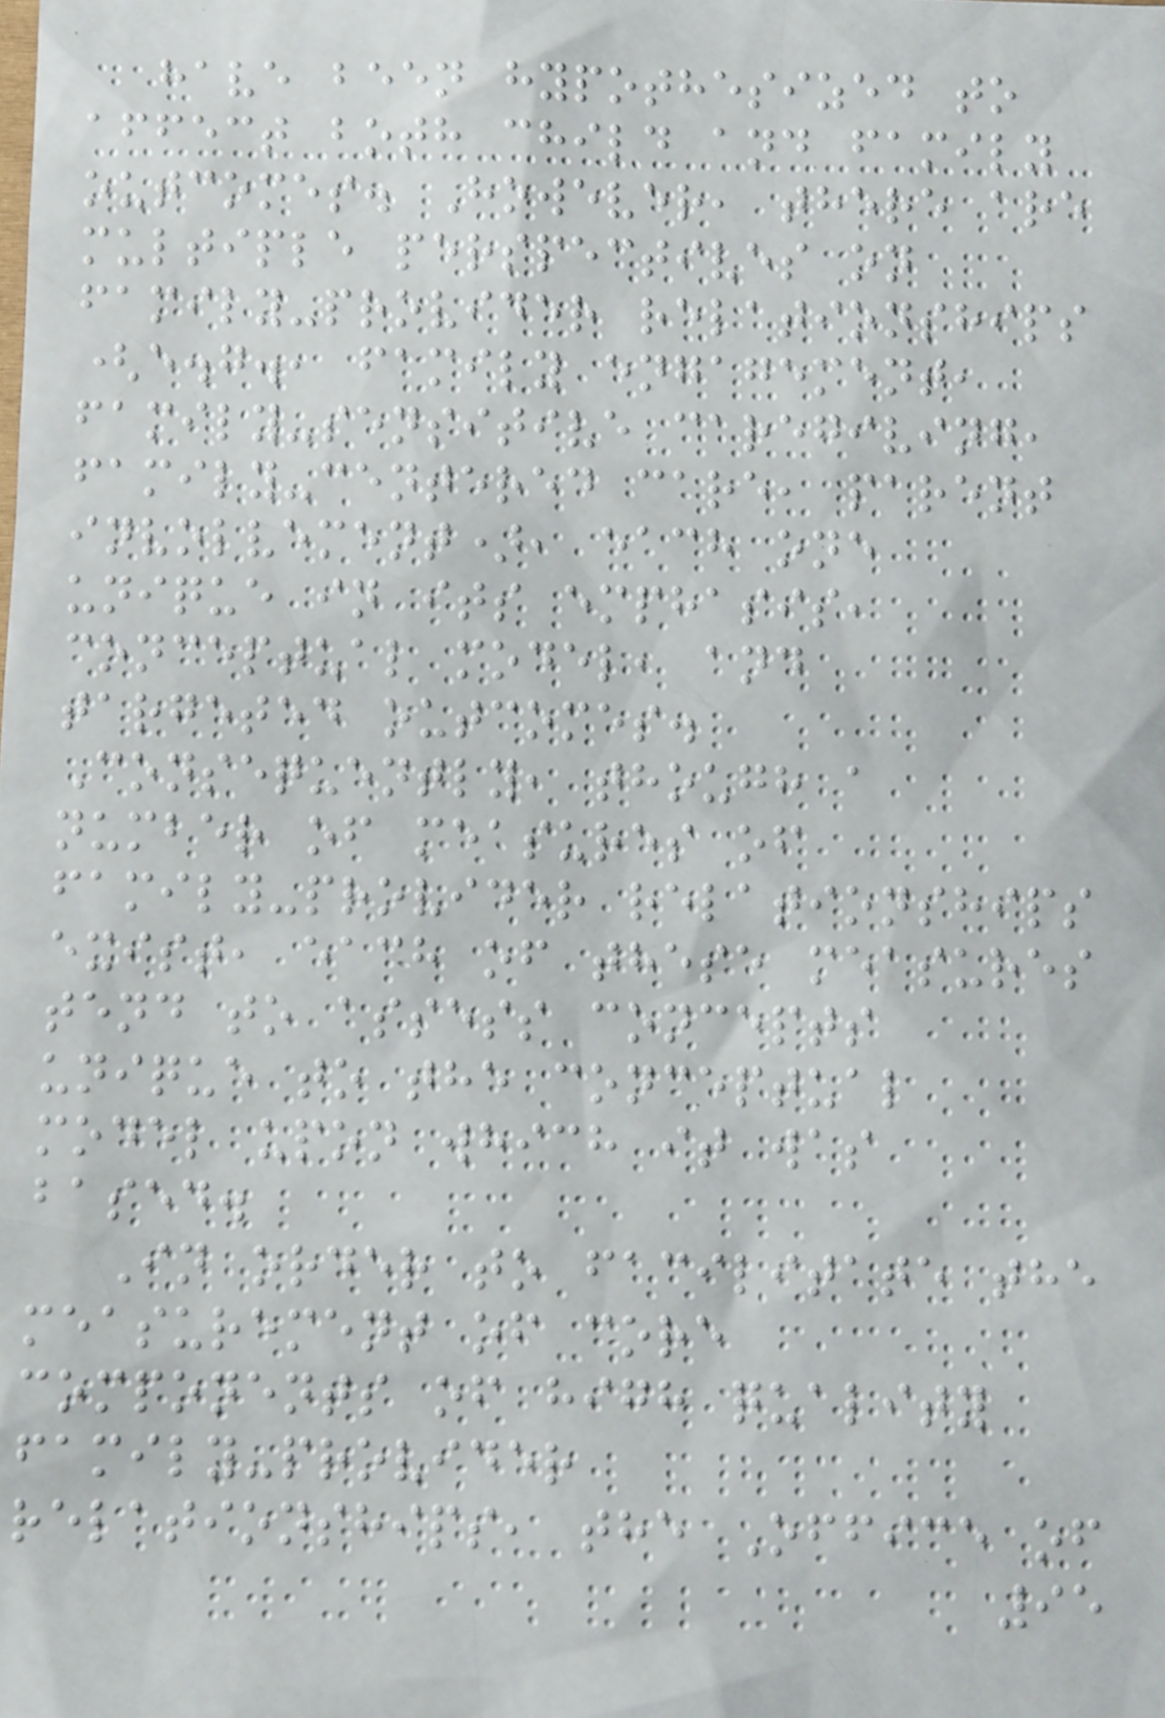have been hypothesized to
affect both child and family
outcomes. However, there are
multiple perspectives on
family-provider relationships
(e.g., family engagement,
family-sensitive caregiving,
family-centered care, parent
involvement), each one
unique in its emphasis,
conceptual model, and
targeted outcomes.
Consequently, though a
number of measures of
family-provider relationships
exist, each of these measures
tend to assess concepts
unique to the conceptual
model upon which it was
based.
In order to facilitate the
measurement of core
components of high quality
family-provider
relationships, the Office of
95
